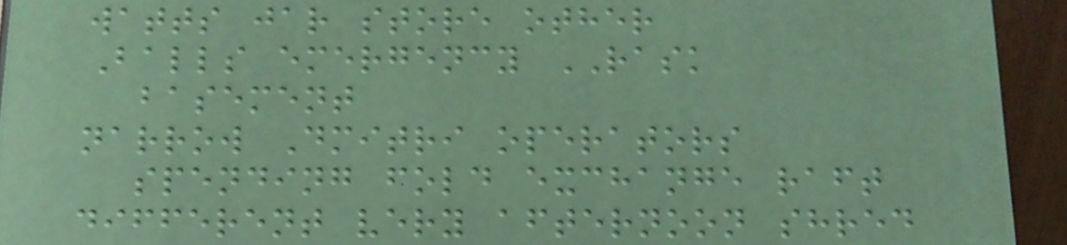watts jar store other
Balls emergency RASK
basement
narrow Dmitri operators
spending fold exchange raft
different very afternoon shred
